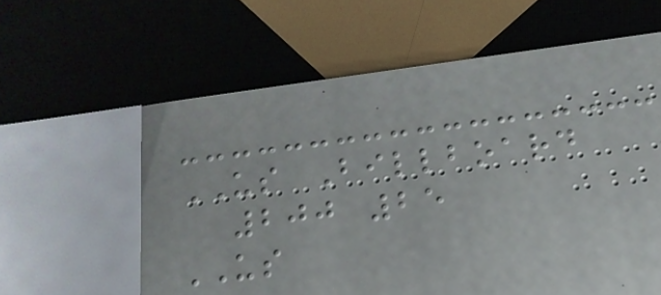US Billboard
200 25
US
